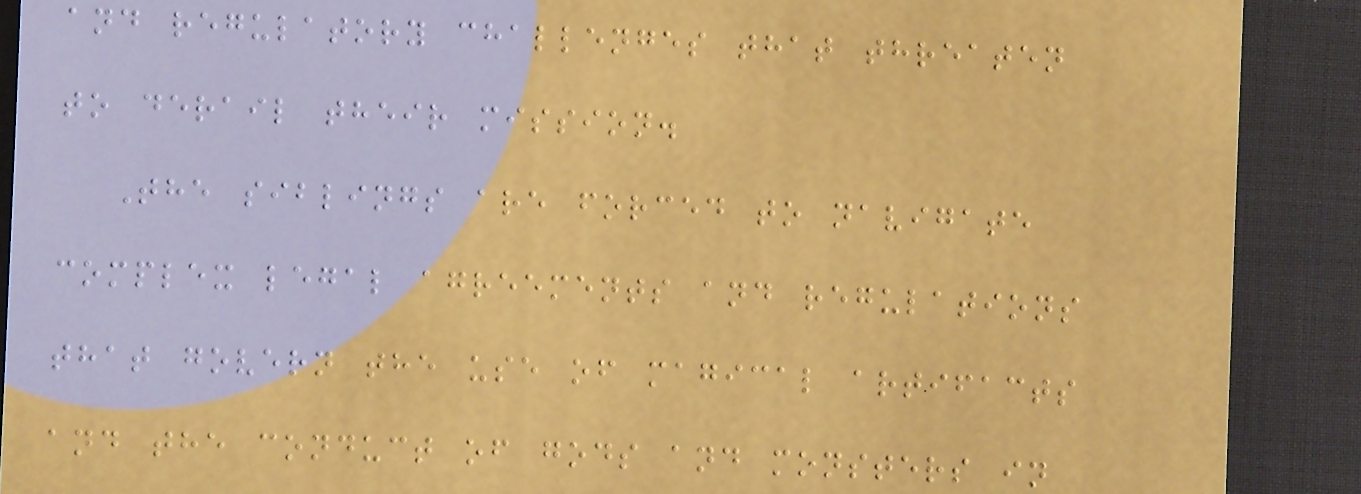and regulatory challenges that threaten
to derail their mission.
The siblings are forced to navigate
complex legal agreements and regulations
that govern the use of magical artifacts
and the conduct of gods and monsters in
